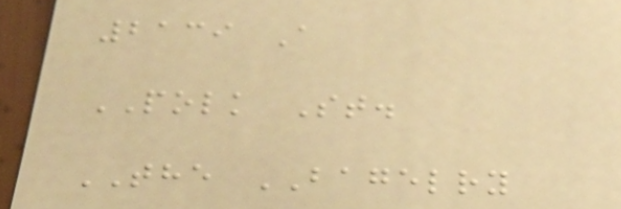2139 A
POLK St.
THE BAGELRY
